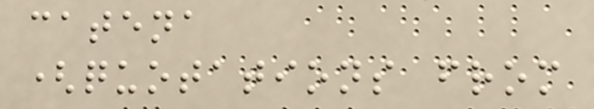catena
(quotations from
